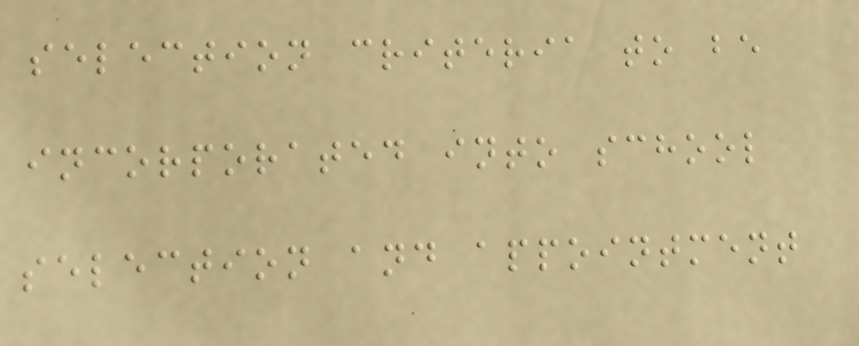selection criteria to be
incorporated into school
selection and appointment
